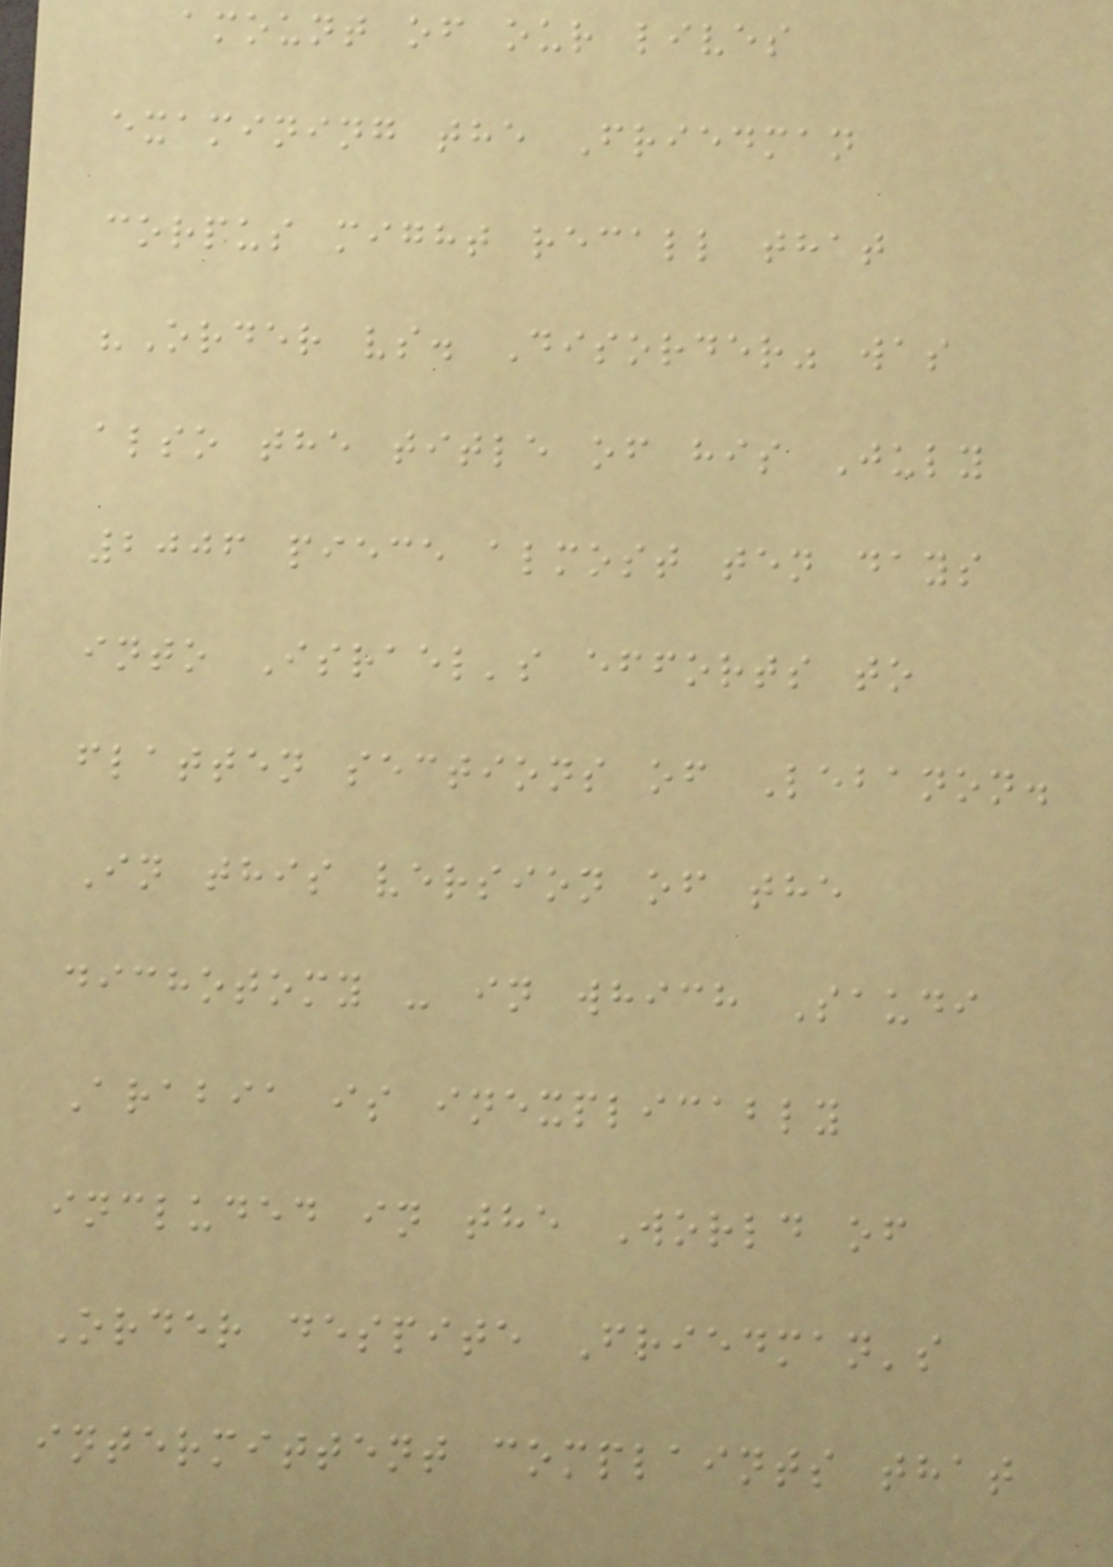amount of our lives
examining the Friedman
corpus might recall that
"Order vs. Disorder" was
also the title of his July
2006 piece almost ten days
into Israel's efforts to
flatten sections of Lebanon.
In this version of the
dichotomy - in which Saudi
Arabia is inexplicably
included in the World of
Order despite Friedman's
intermittent complaints that
